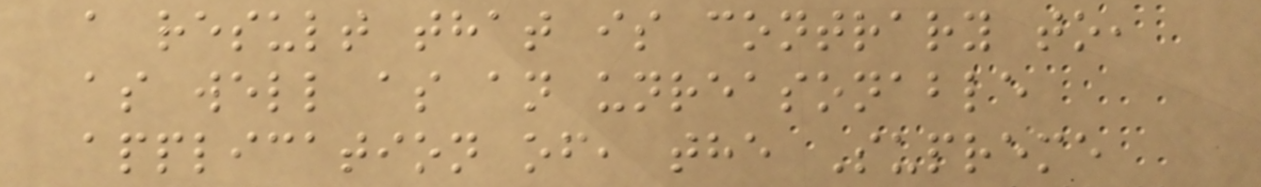a result that is contrary to,
as well as an unreasonable
application of, the Supreme
